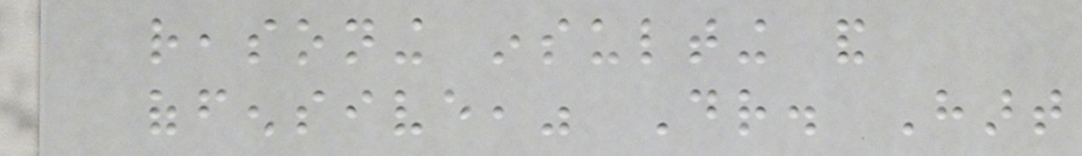reasoning insulting and
offensive," Dr. Hart
